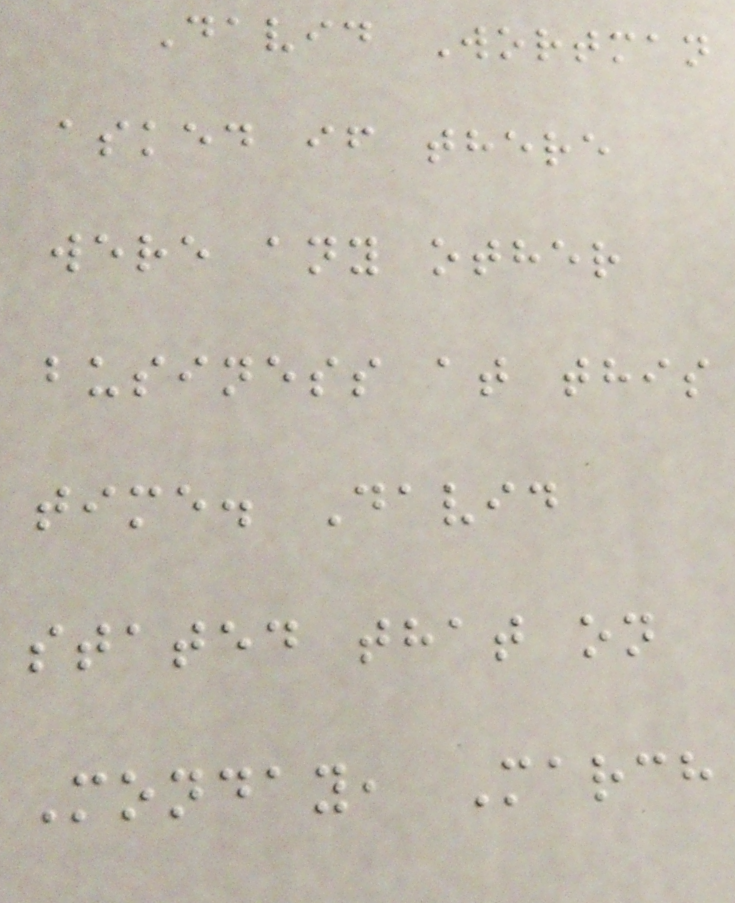David Wortman
asked if there
were any other
business at this
time. David
stated that on
Monday, March
